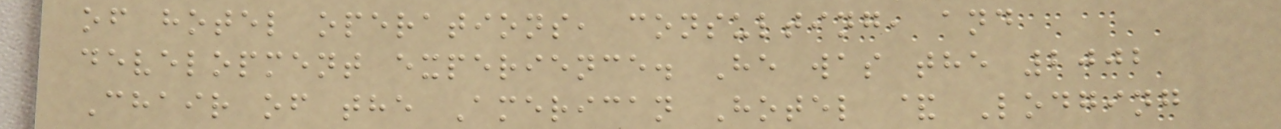of hotel operations, consulting, and
development experience. He was the 2002
Chair of the American Hotel & Lodging
